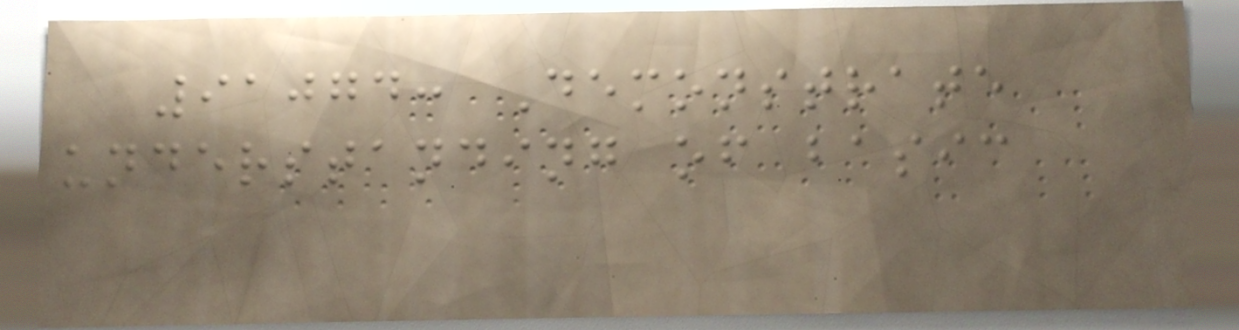91074: Demonstrate
understanding of basic
